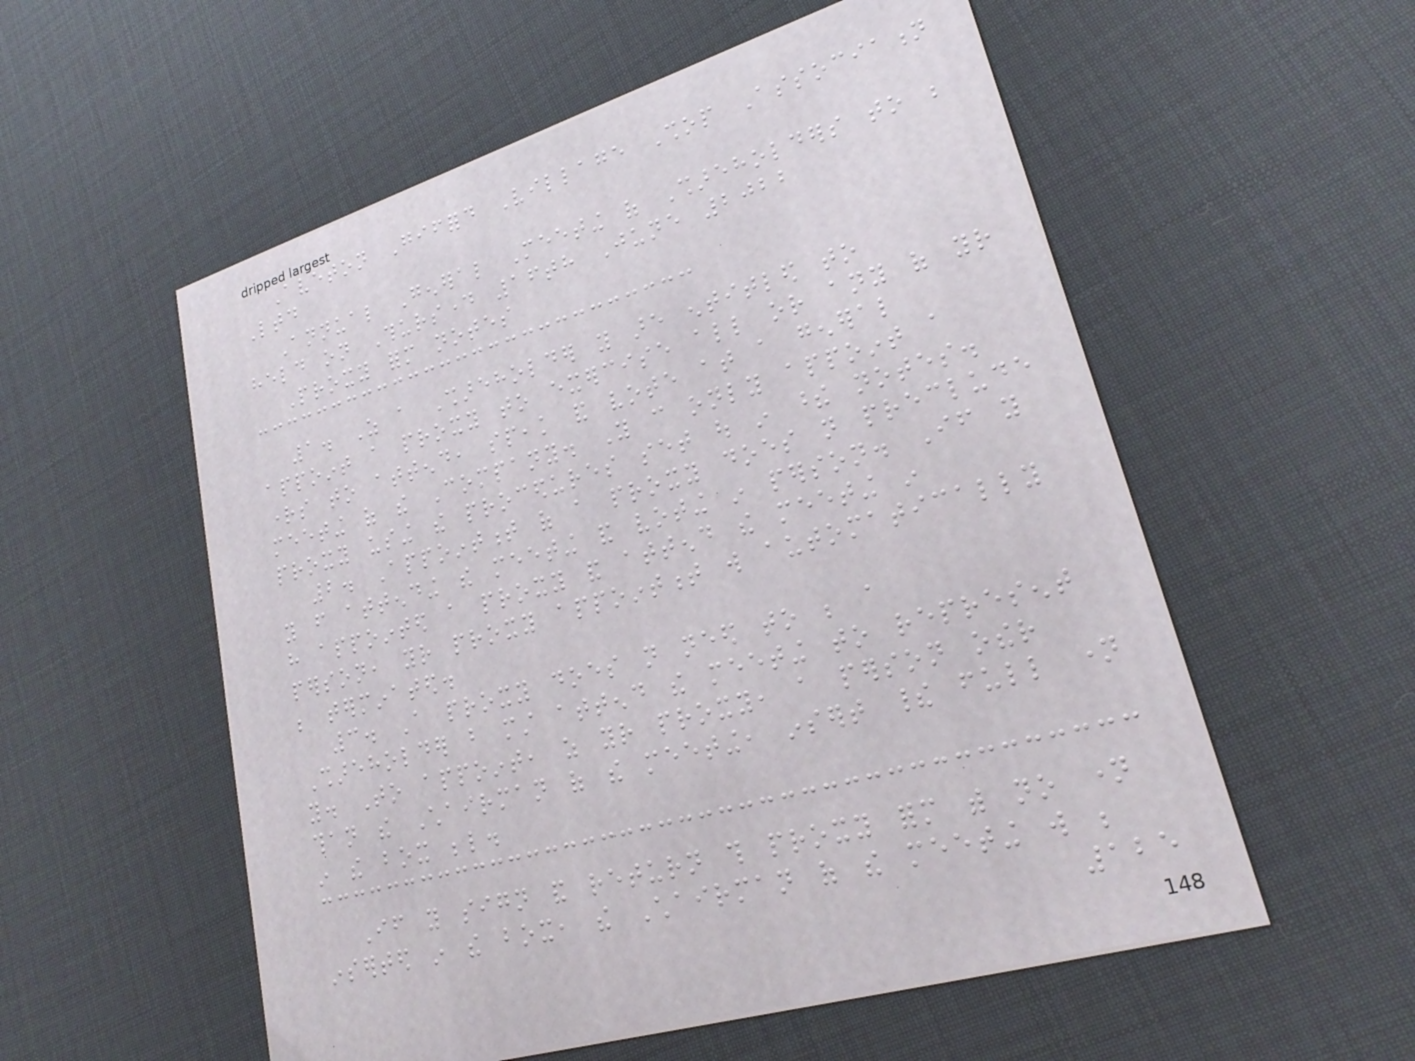Aveton Gifford Village Shop Association
Ltd
Annual General Meeting of Shareholders to be
held on Thursday 16th June 2022
Proxy form notes
1. As a Shareholder you are entitled to
appoint a proxy to exercise all or any of your
rights to attend, speak and vote at a general
meeting of the Company. You can only appoint a
proxy using the procedures set out in these notes.
2. Appointment of a proxy does not preclude
you from attending the meeting and voting in person. If you
have appointed a proxy and attend the meeting in
person, your proxy appointment will automatically
be terminated.
3. A proxy does not need to be a
Shareholder but must attend the meeting to represent
you. To appoint, as your proxy, a person other
than the Chairman of the meeting, insert their full name
in the box below.
If you sign and return this proxy form with no name
inserted in the box, the Chairman of the meeting will be
125
